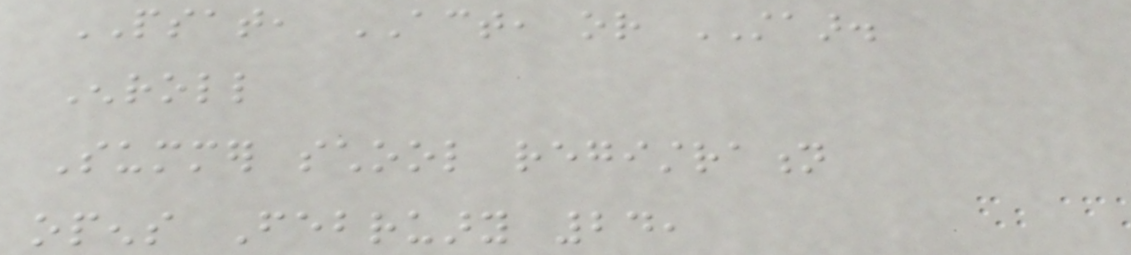PSAT, ACT, or STAAR.
Enroll
Summer school registration
opens February 24,
